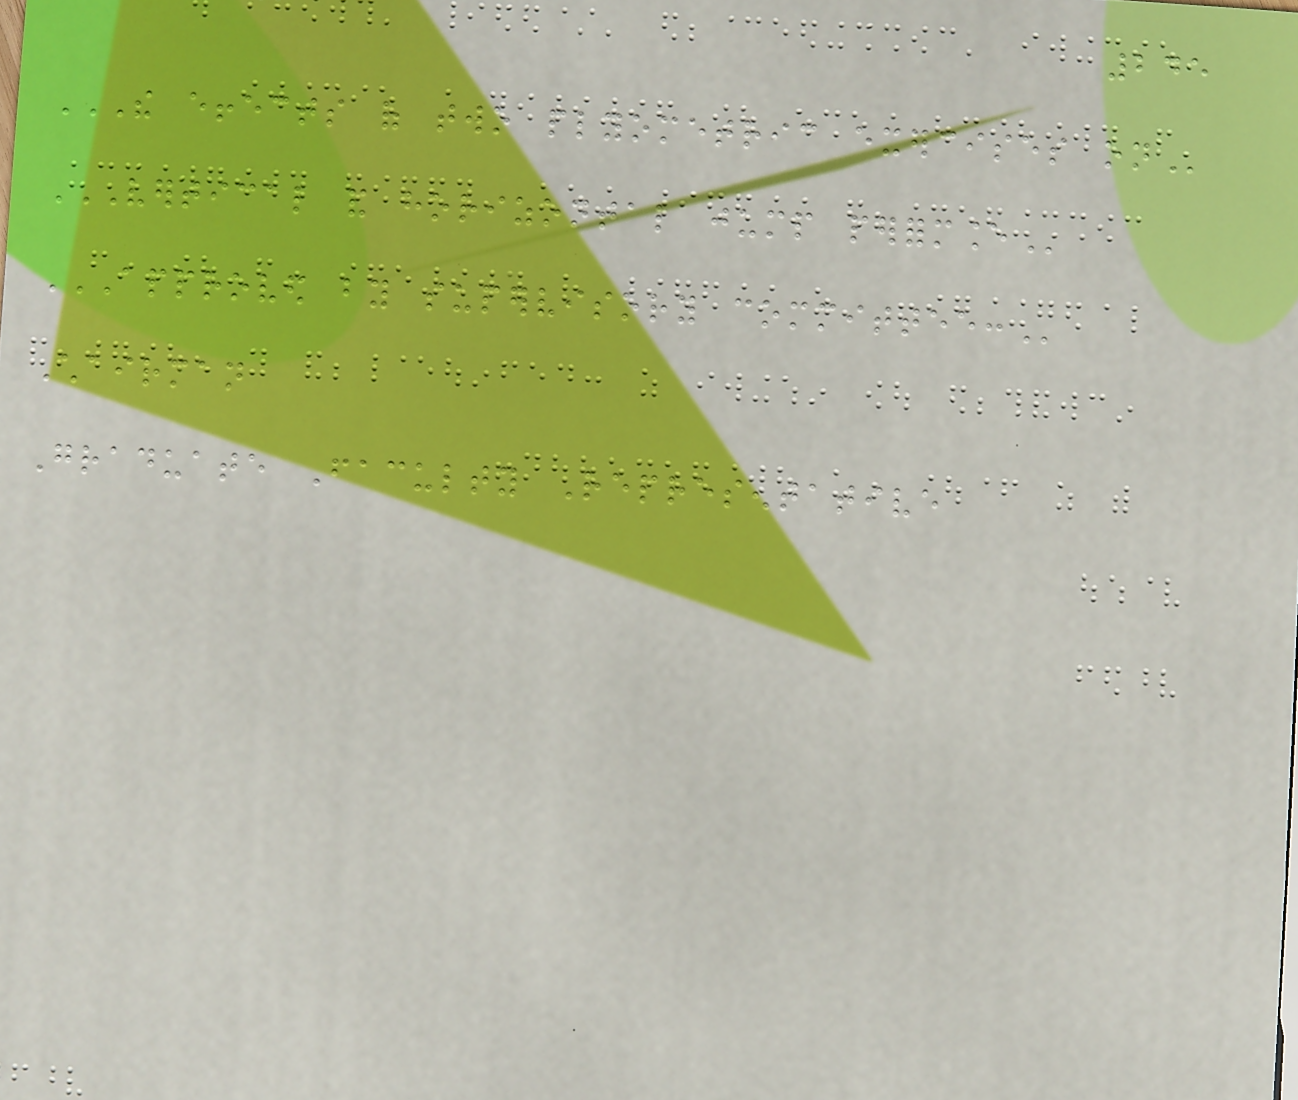245
THE EFFECTS OF TWO PLYOMETRIC EXERCISES ON
VERTICAL AND HORIZONTAL JUMP PERFORMANCE
APPROVED BY SUPERVISORY COMMITTEE:
Chairman
Graduate Faculty Representative
